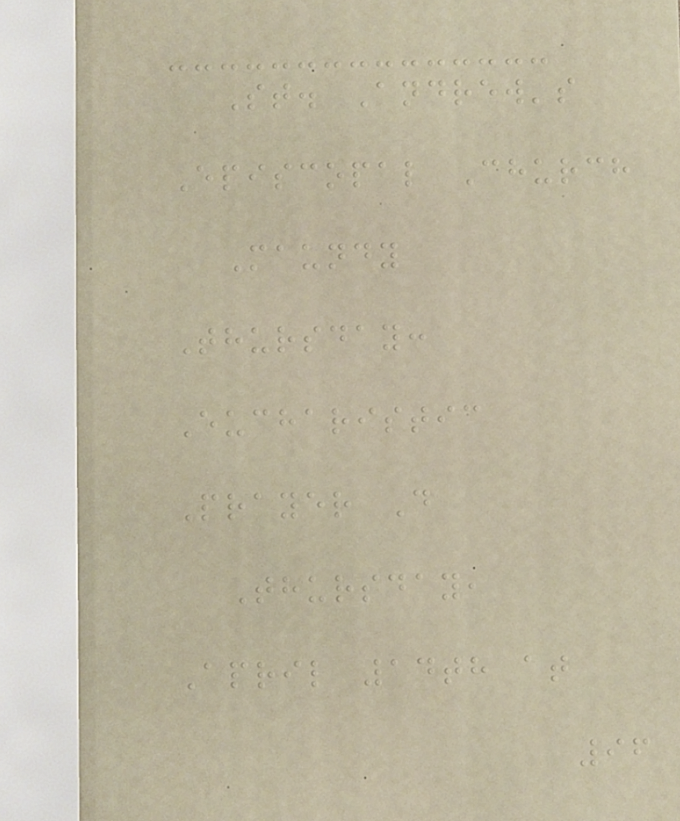St. Andrew's
Episcopal Church
Maundy
Thursday:
Eucharistic
Prayer D
Thursday,
April 14th at
96
